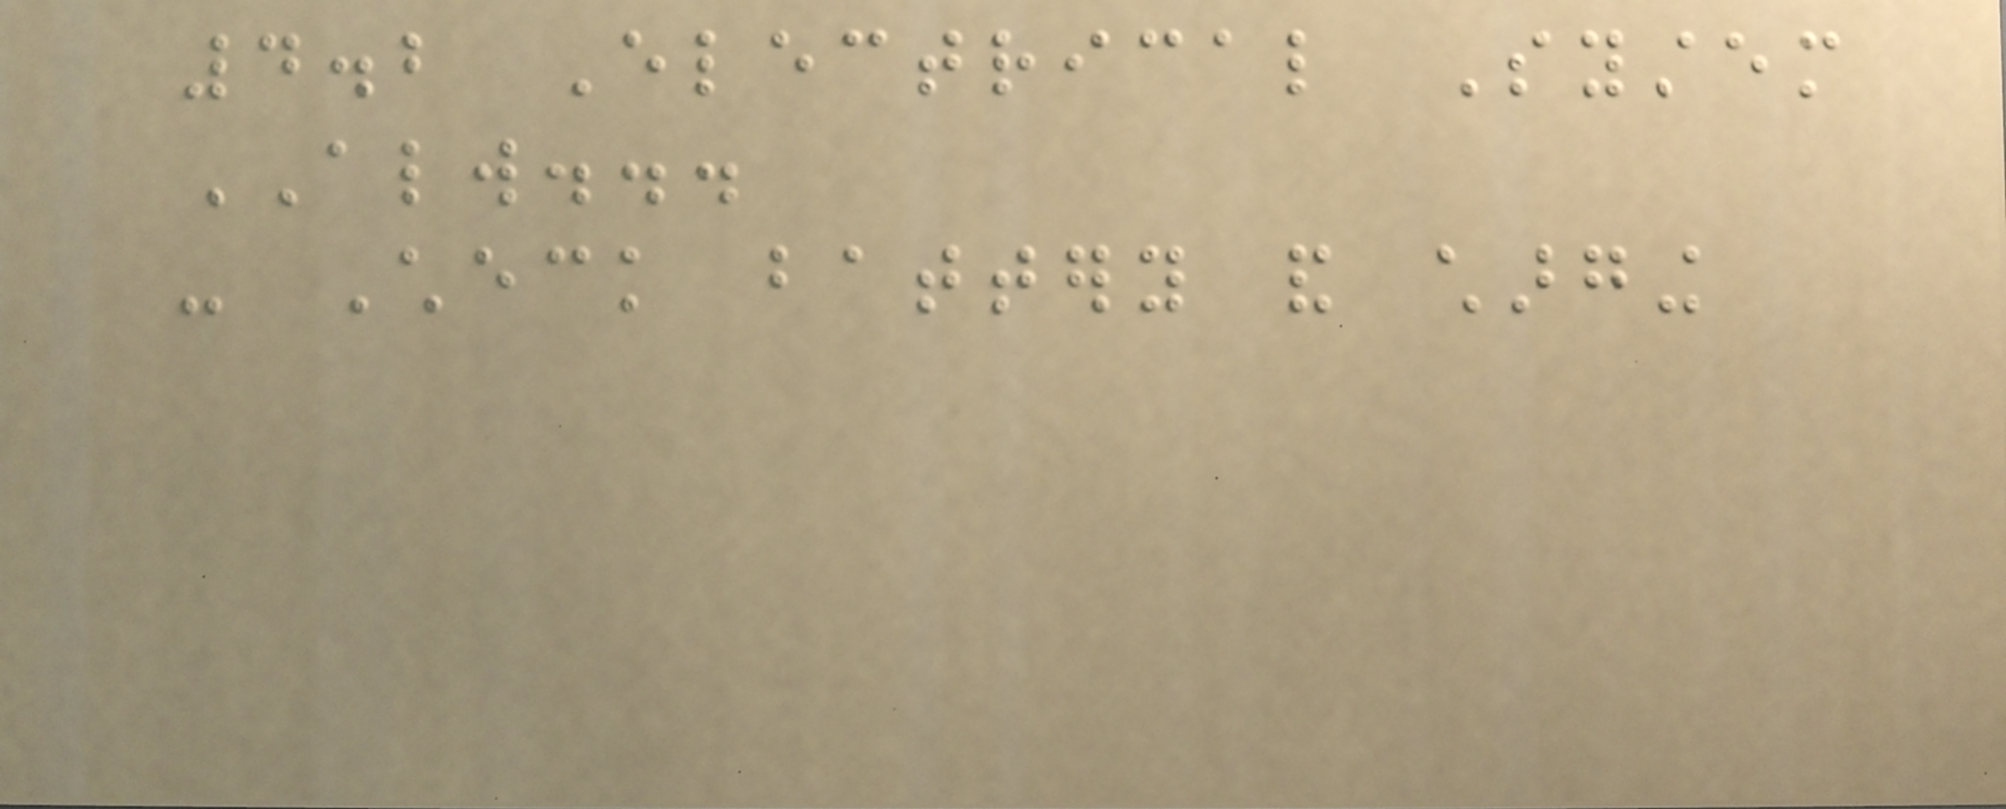4.2 Electrical System
ALWAYS...
- Check battery and charging
